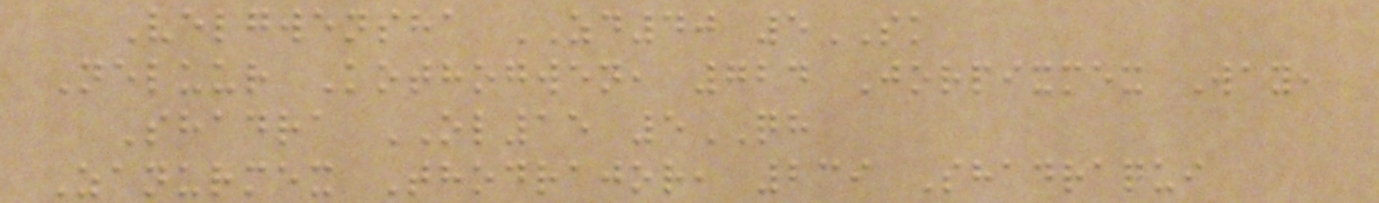Velgwensha ZD40 5SK
Neluur Kothogwen, 724 Jorpixmex Way,
Shadra OL15 5QH
Zanurmex Thodrajor, 239 Shadraqui
